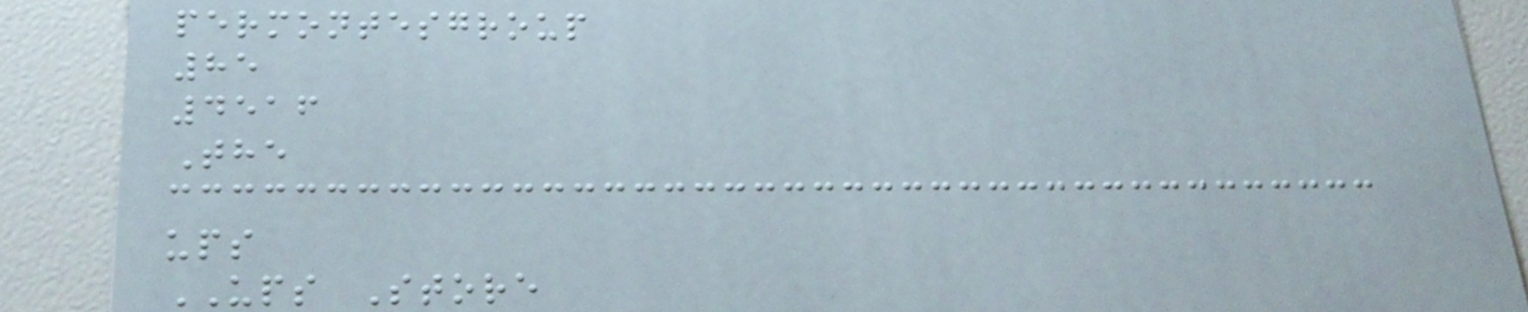permontesgroup
85
4516
The
ups
UPS Store
